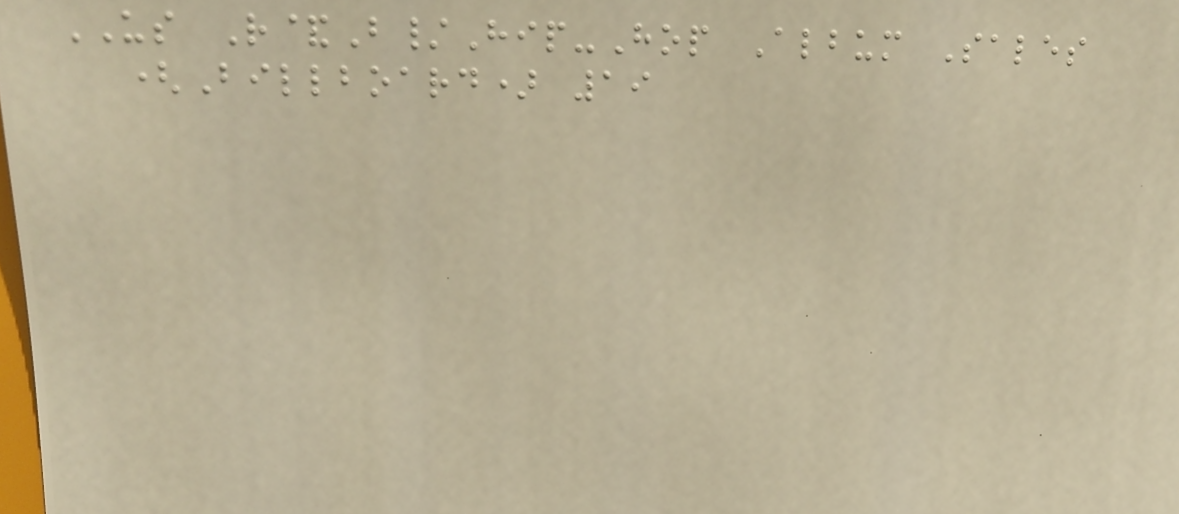US R&B/Hip-Hop Album Sales
(Billboard) 19
